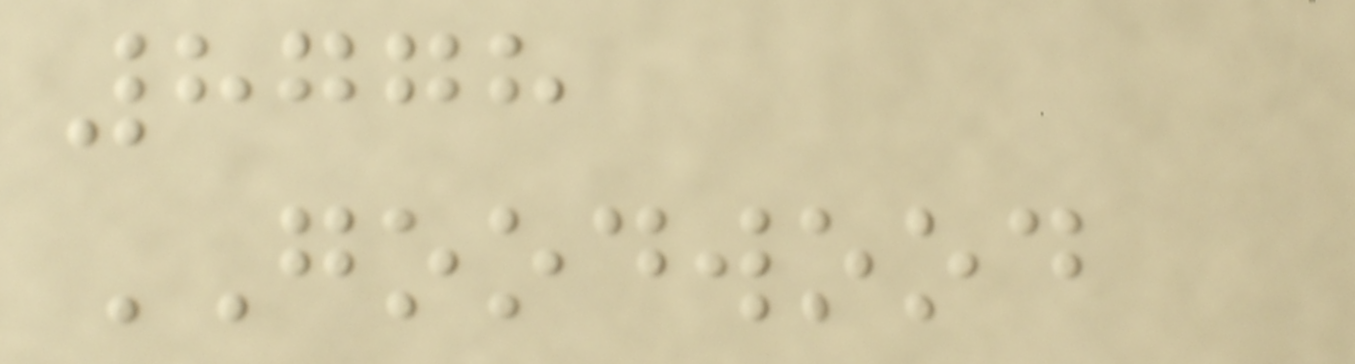8778
GOODWOOD
